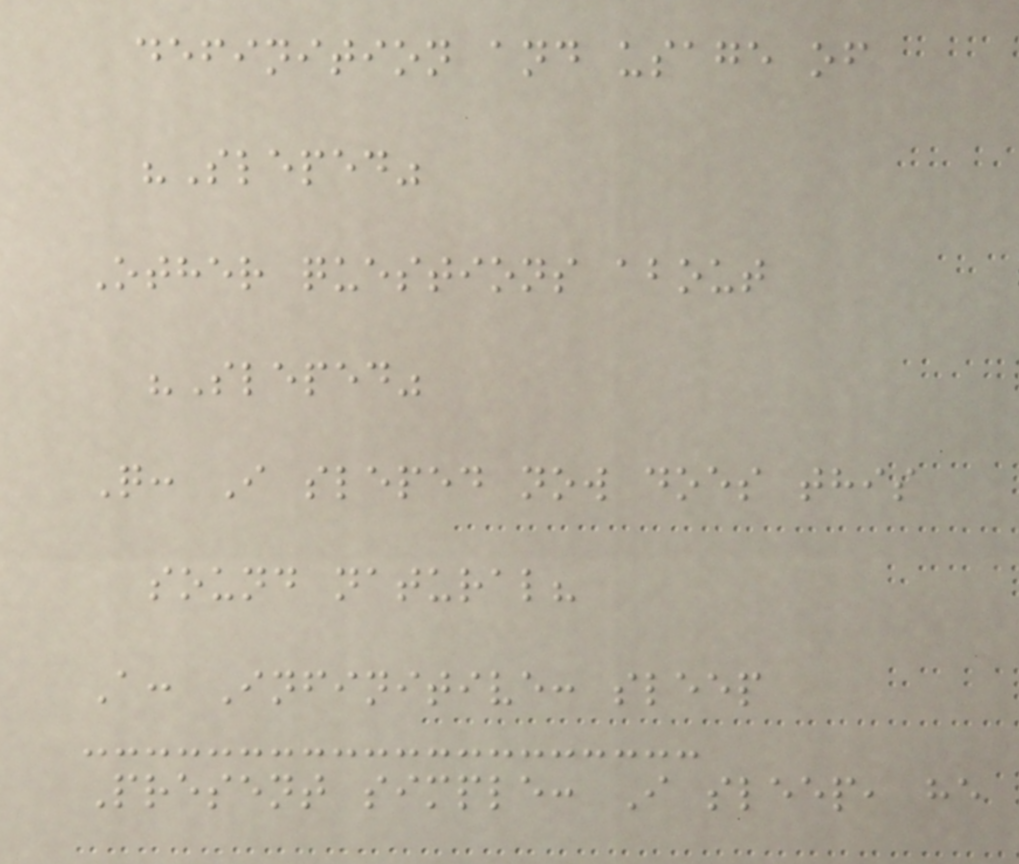definition and usage of
"Sleped"
Other questions about
"Sleped"
Q: I sleped now does this
sound natural?
A: Infinitive: sleep
Present simple: I sleep, he
